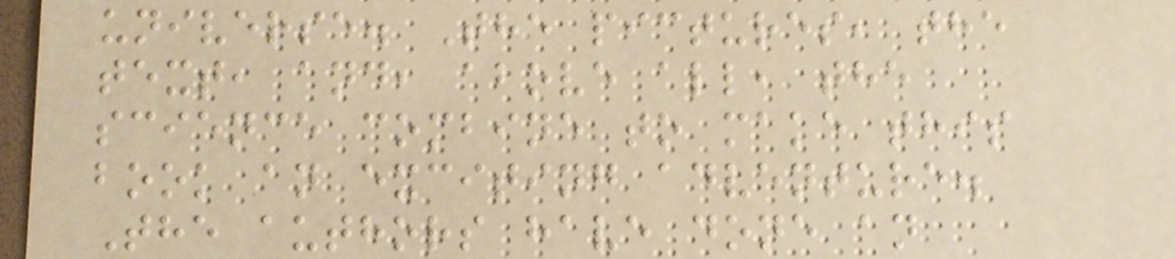universe. The pictures, the
text, and, above all, the
science combine to make this
book an exciting adventure.
The authors have done an
